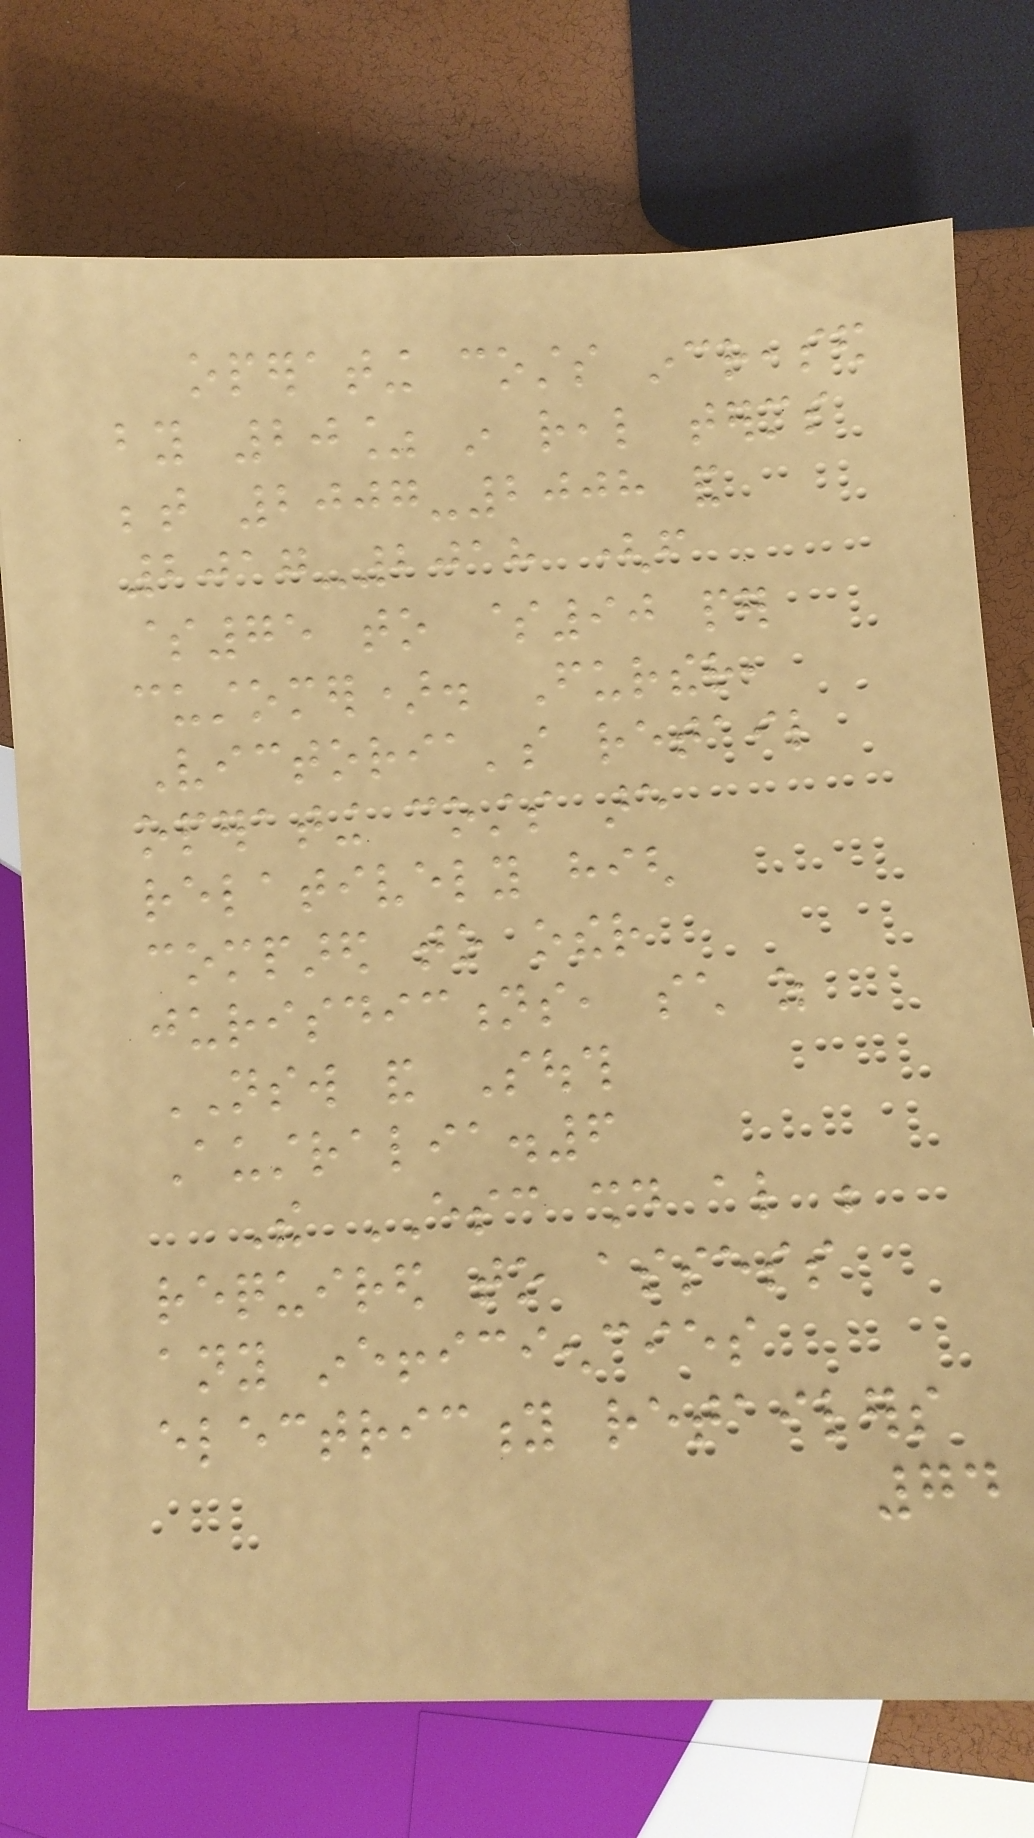operating costs increased
by 20% in real terms
between 2007-2008 and
2017-2018 (from
$75 to $90 per
customer). Further,
Victoria's retail
operating costs are
relatively high
compared to other
jurisdictions, such as
NSW and South
Australia.6
The ESC should also be
required to assess
any inefficiencies
electricity retailers
74
